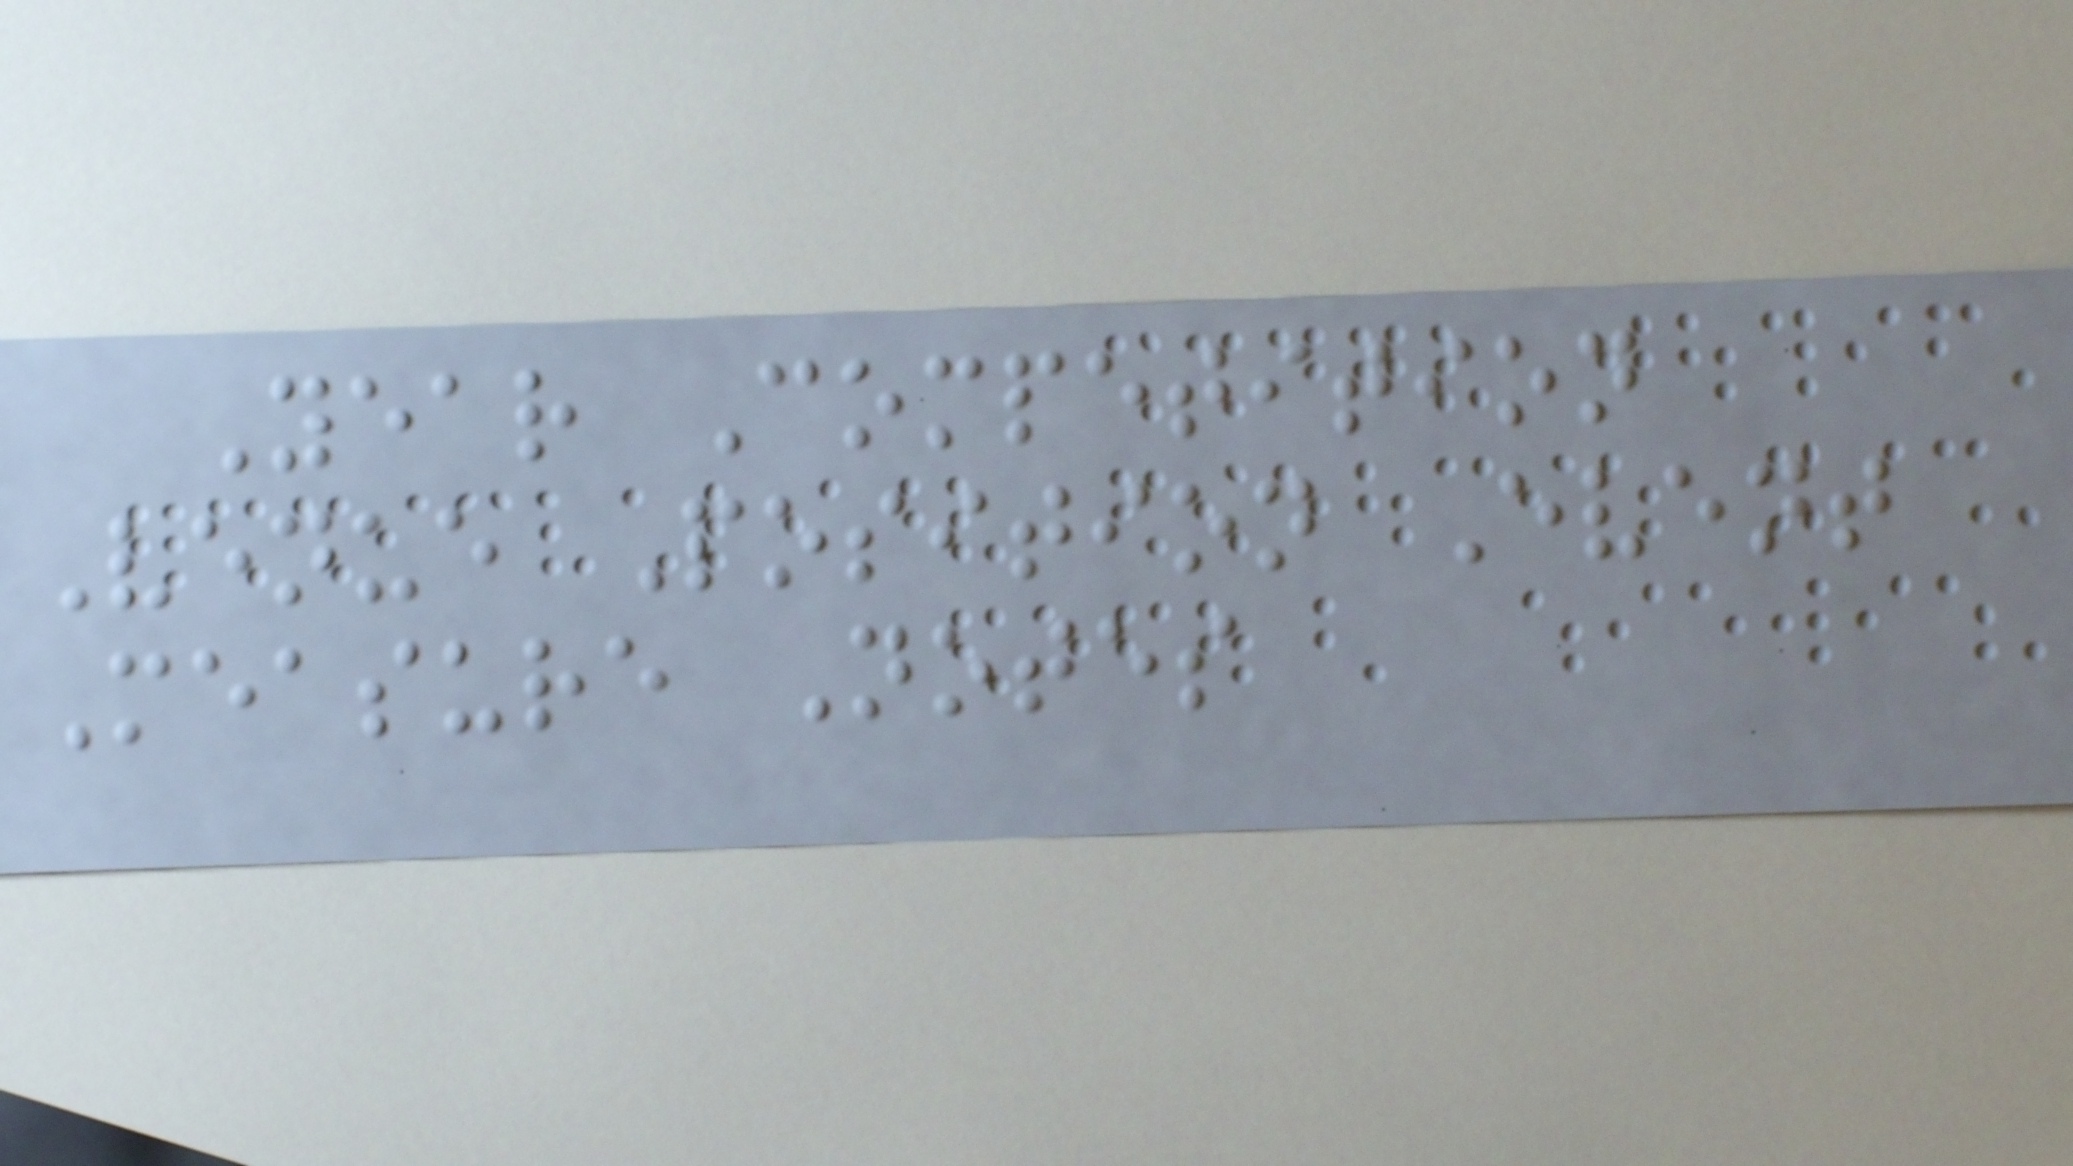Year Competition
Venue Position Event
Measure Notes
